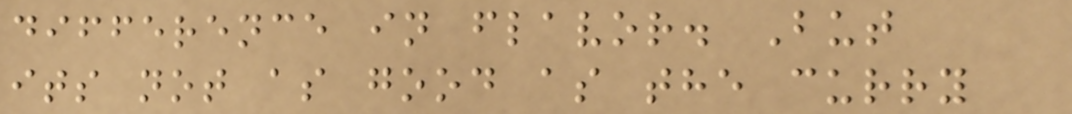difference in flavor. But
its not as good as the curry
